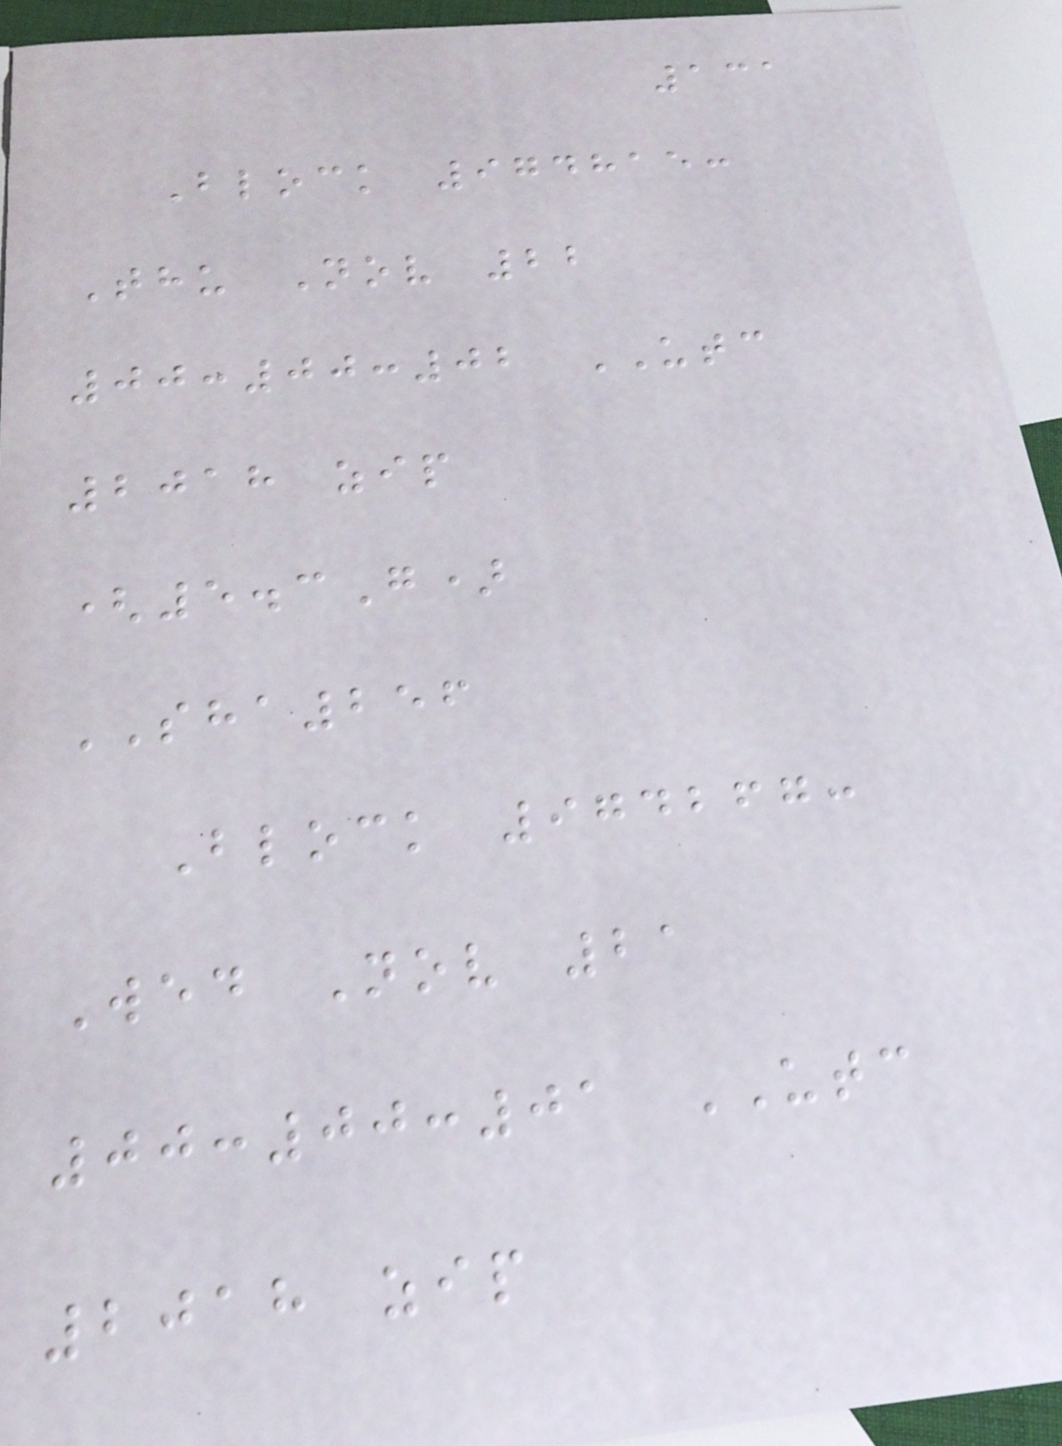131
Block 974815:
Thu Nov 22
00:00:02 UTC
2018 zip
(5.3G)
SHA256
Block 974267:
Wed Nov 21
00:00:01 UTC
2018 zip
